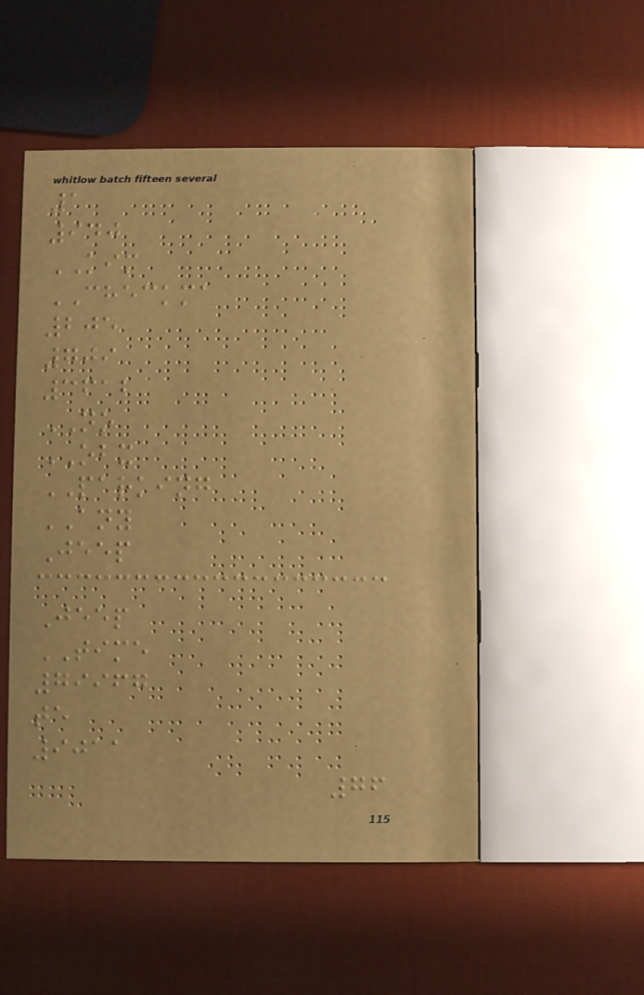1
940
KIM
CHECKMA
205
709
3612
NO
OBX
PARKING
ANY
Jeep
Jeep
TIME
79967
te
9011
76
